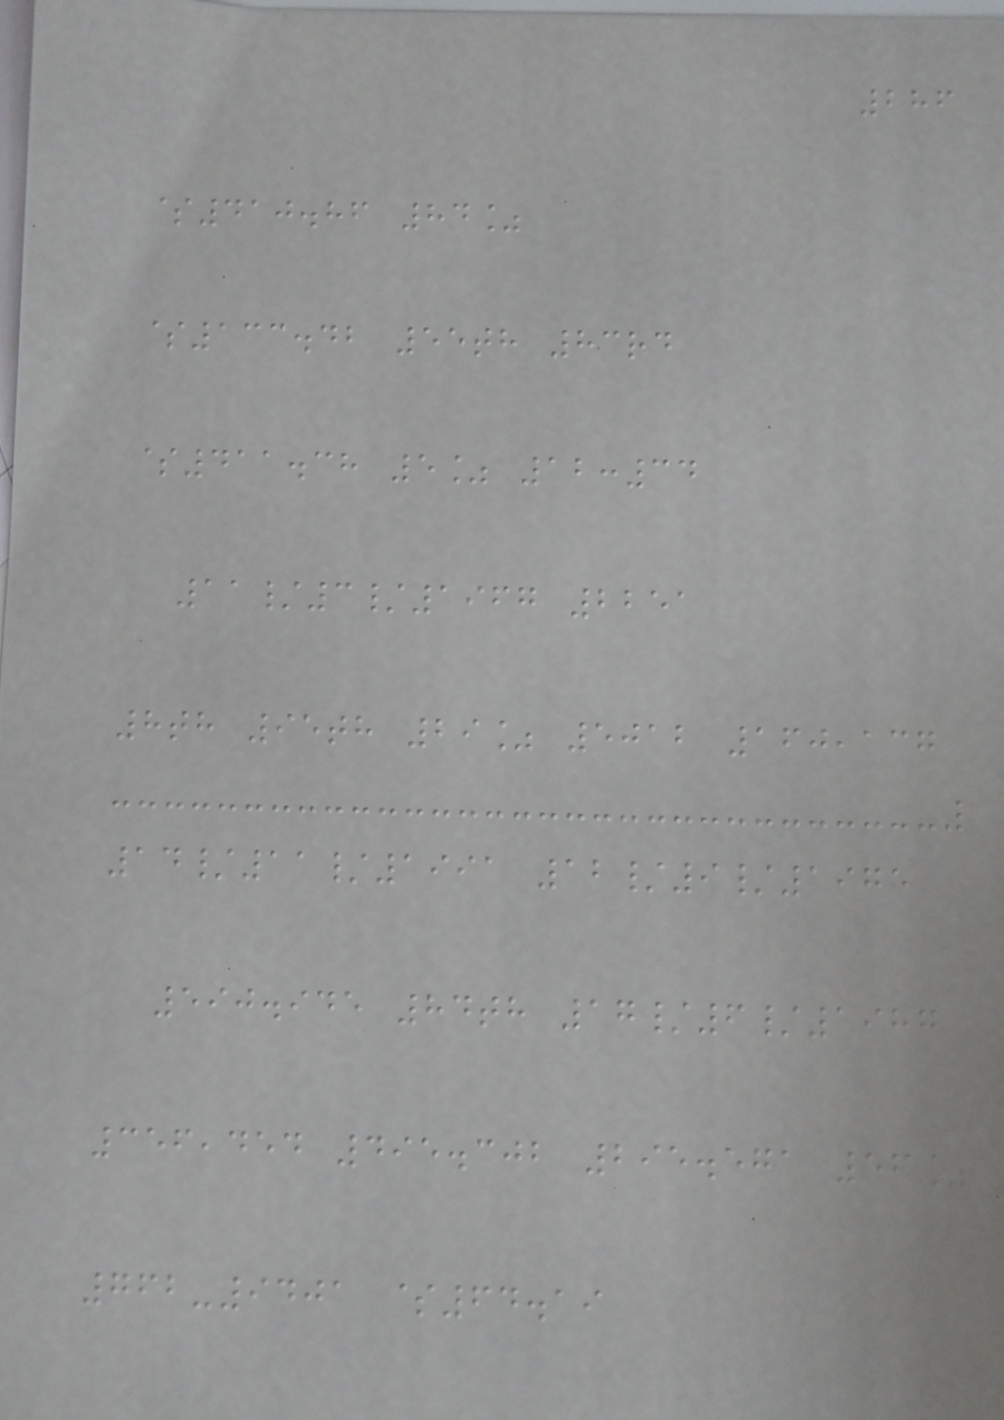286
$410.86 84%
$133.42 55th 83rd
$411.38 5% 12:34
11/3/1967 2251
8th 95th 29% 5012 160,137
14/11/1991 12/9/1975
590.945 84th 17/6/1987
356,454 495.302 295.571 56%
762-9401 $64.19
